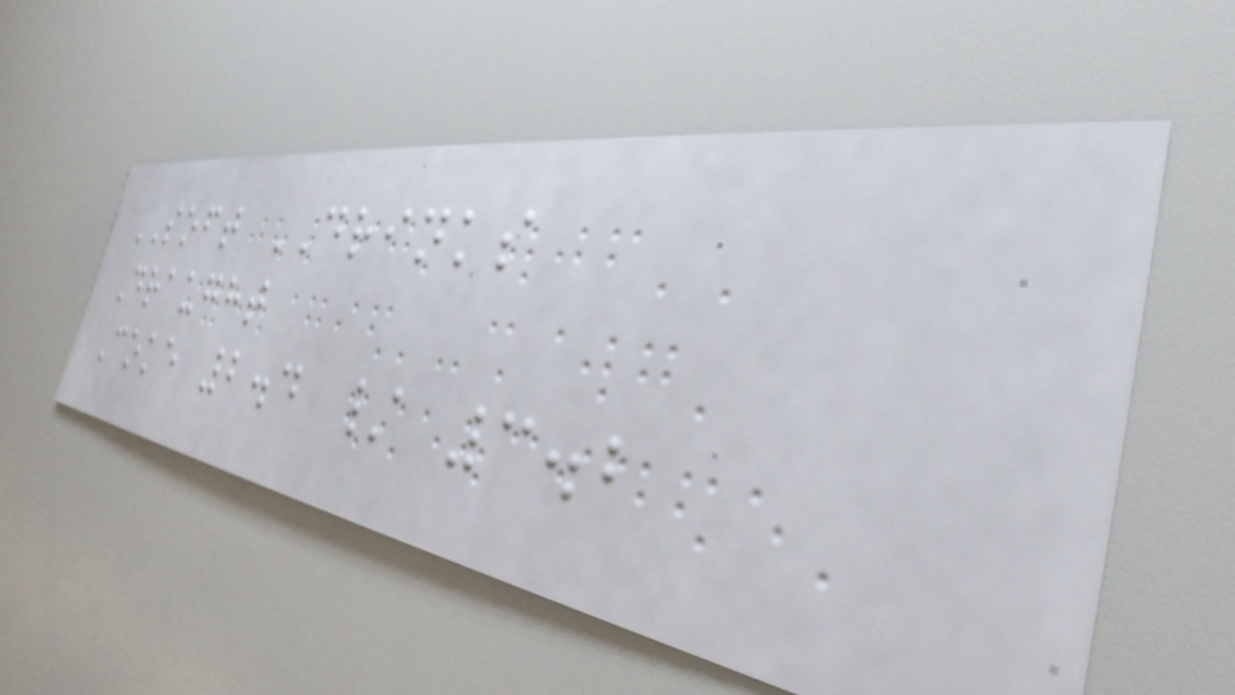SOFT DRINKS
Draught
Coke 2.4 / 3.2
